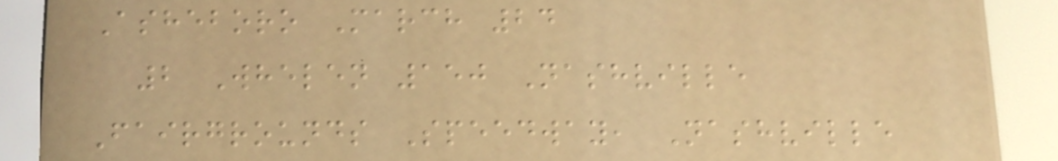Asheboro March 24
2 Whelen 150 Nashville
Fairgrounds Speedway, Nashville
